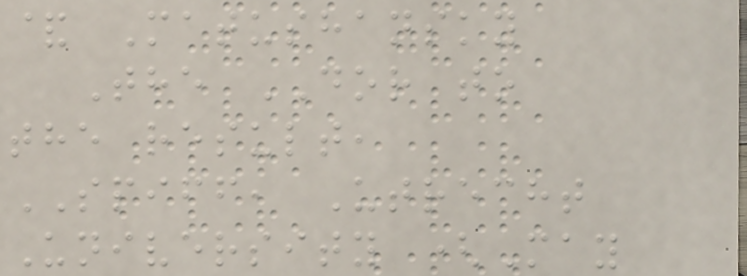& Matushansky
The DOR to
the result,
SPIFF, Utrecht
University (May
